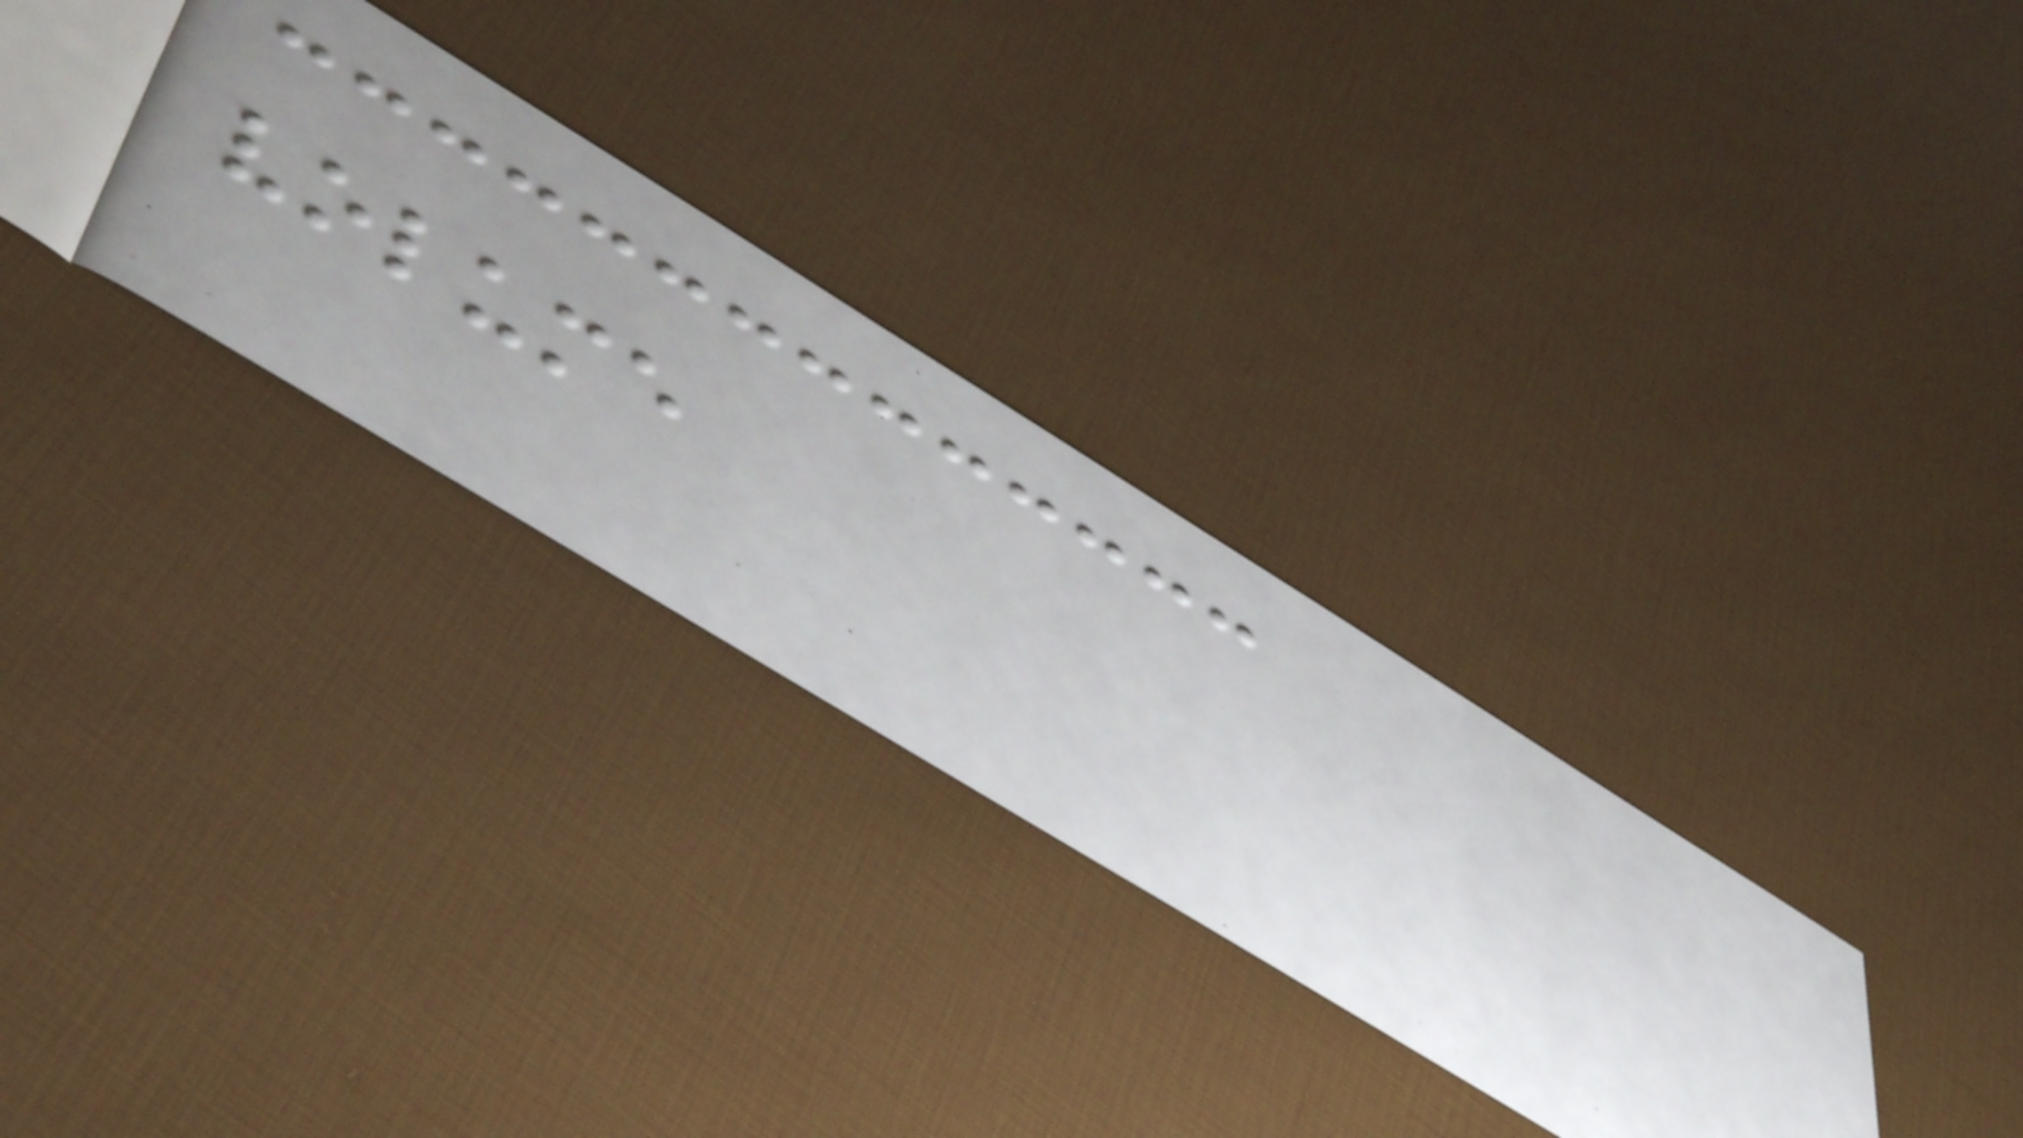volume
